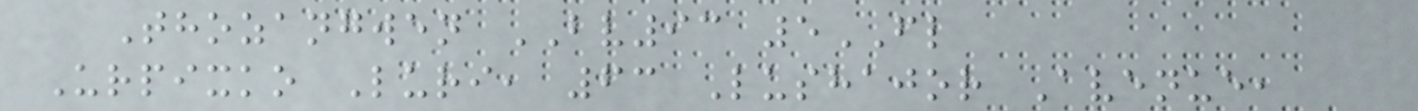Thozangwen BV93 5FL
Urpixko Luri, 63 Lushajor Avenue,
